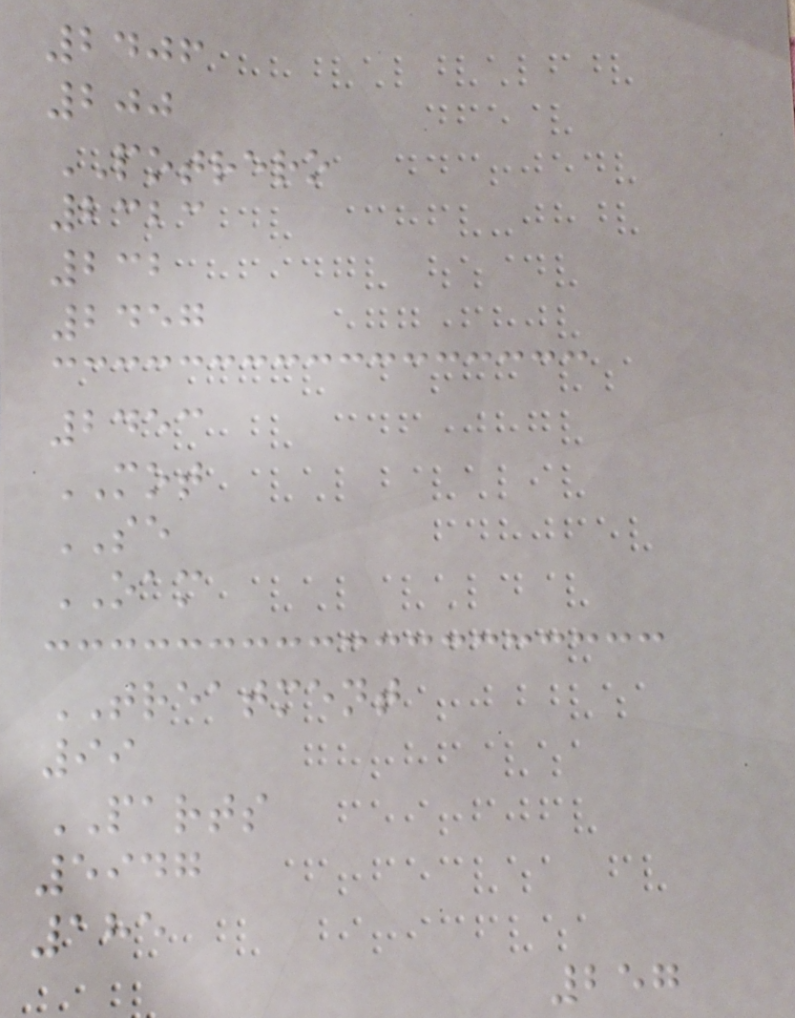2406
200
POTRERO
2323
232
2457
2453
MOT
SE
OAM
TREATMENT
99
PARTS
5947
185
257
